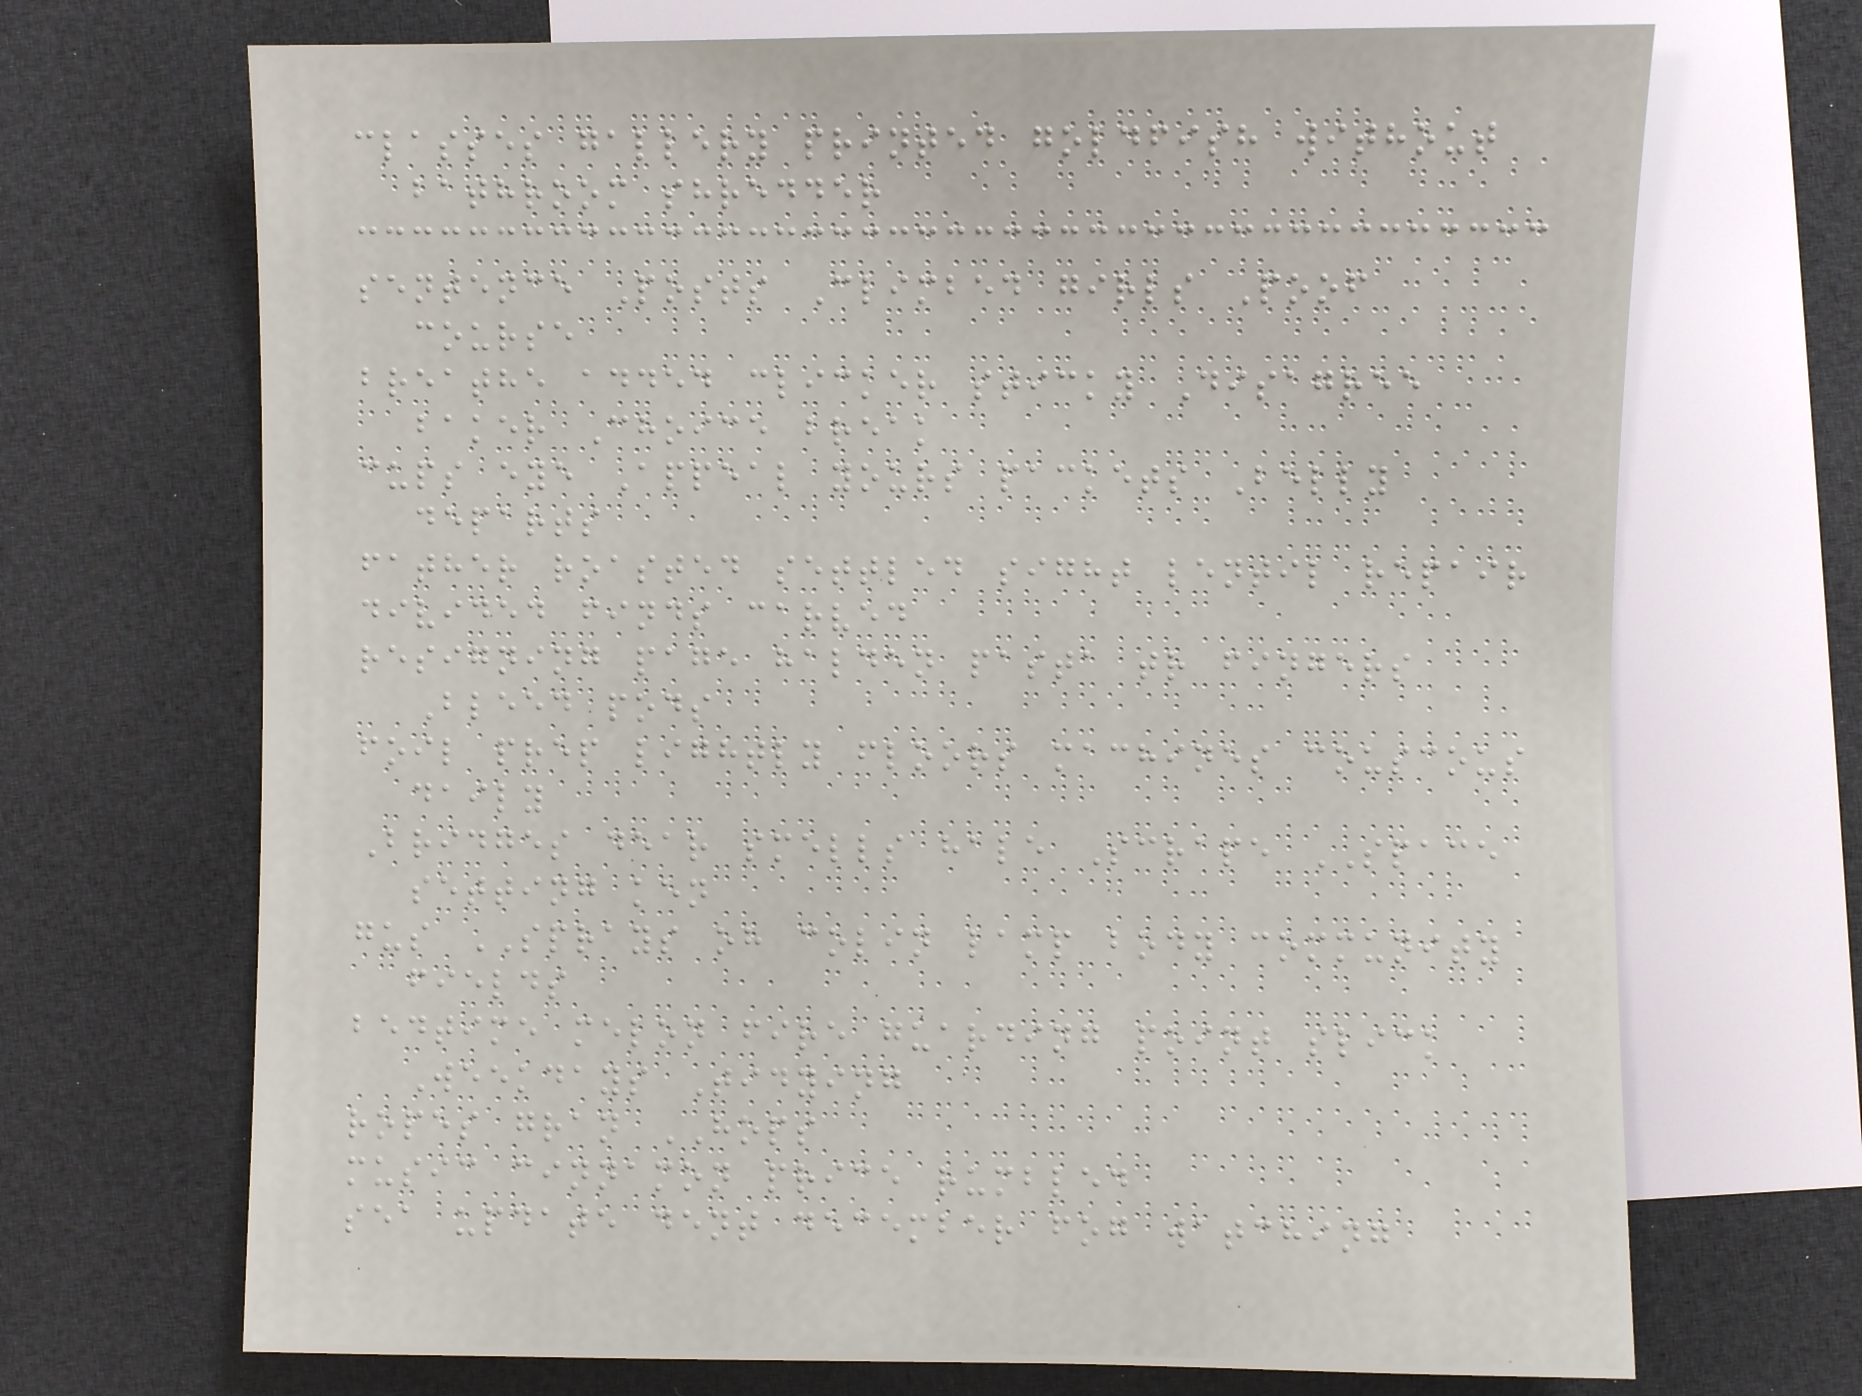classes gallery printed goldfish without
bathroom shredder
sentence Posts Climbed girls Poof
course
breathe added clicker sticky Disagree
baker Choice break
cups eye Appeal yours packets Belly
departs
father roasted settled sight lentil repair
divided finds carved
resigning page halden pasta tr fingers
Bleed pods
foil prep lightly floors machines couscous
daily
Bridges dear smells hale Scrape SPACE
setting ken
gus SPRAYS oh colin lamp body community
fields
bedtime melon fire guarding point slick
Weekdays Tidying
ropes gran HOPS
music cinnamon price rumbled
sea update dent december fog watching
